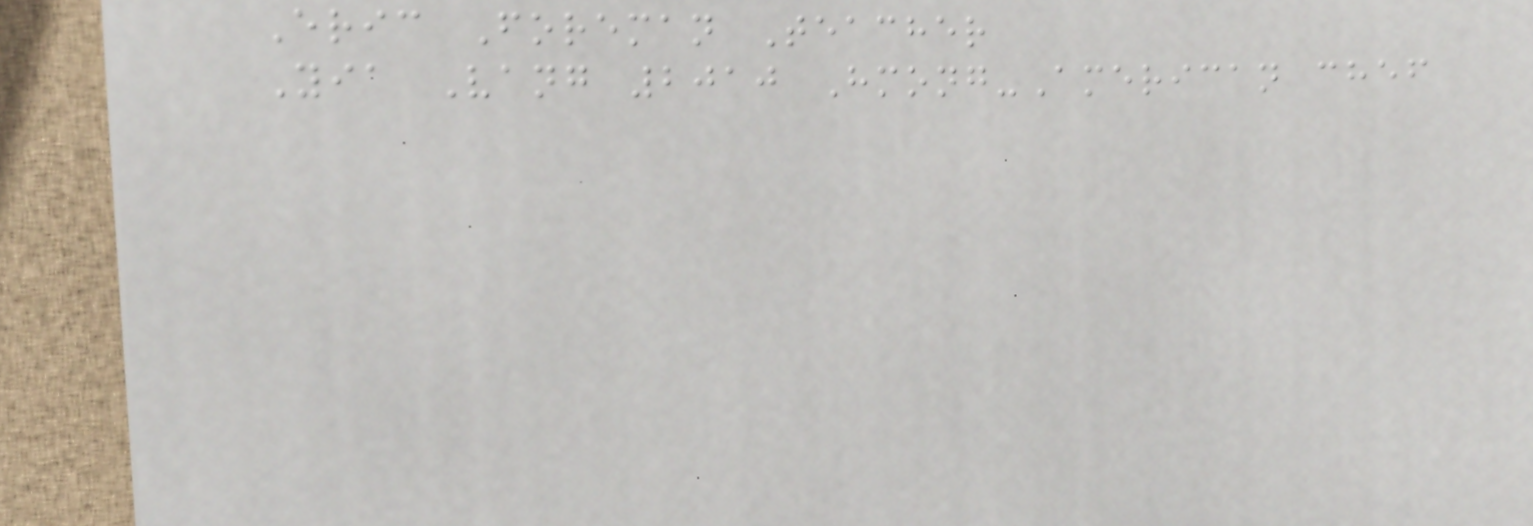Eric Foreman Teacher
Yia Vang 2010 Hmong-American chef
